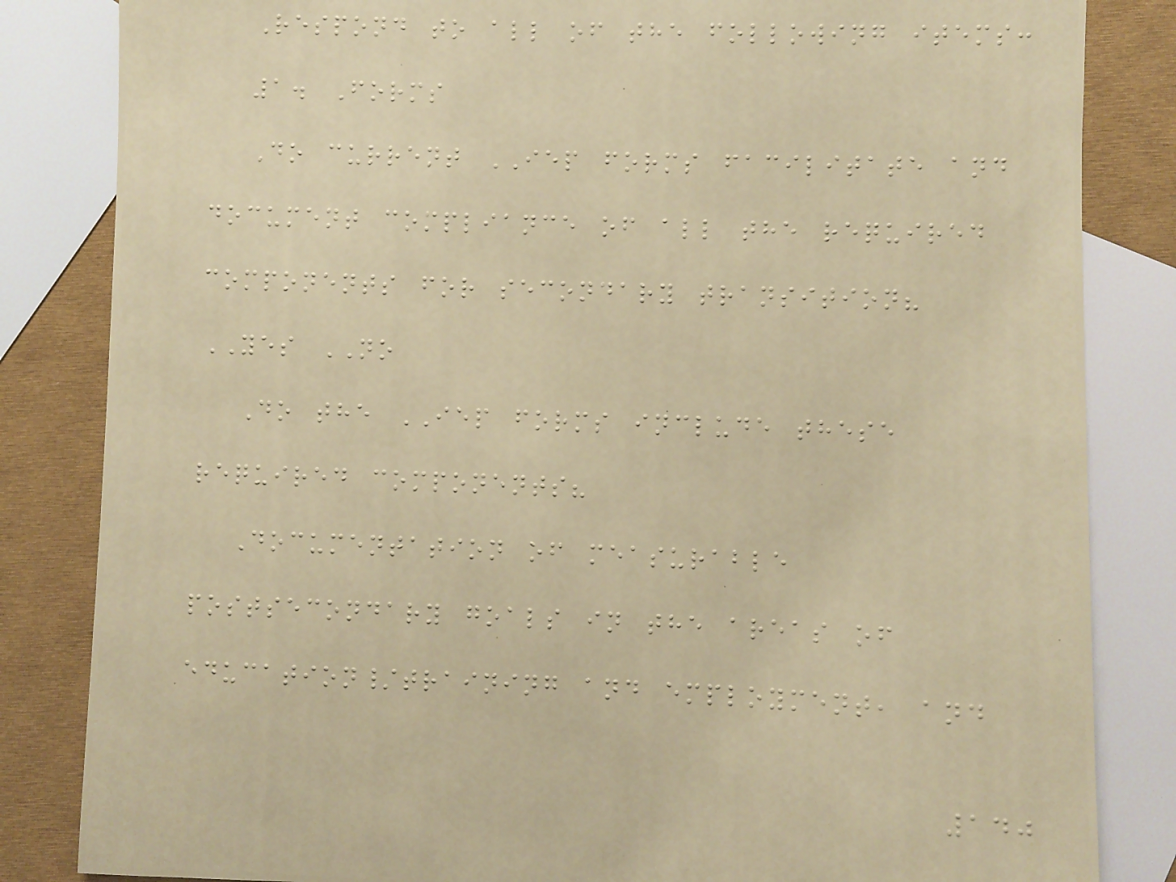Respond to all of the following items:
1. Forms
Do current IEP forms facilitate and
document compliance of all the required
components for secondary transition?
YES NO
Do the IEP forms include these
required components?
Documentation of measurable
postsecondary goals in the areas of
education/training and employment, and
140
